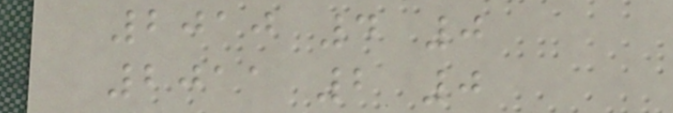2010 4 0
2011 2 0
